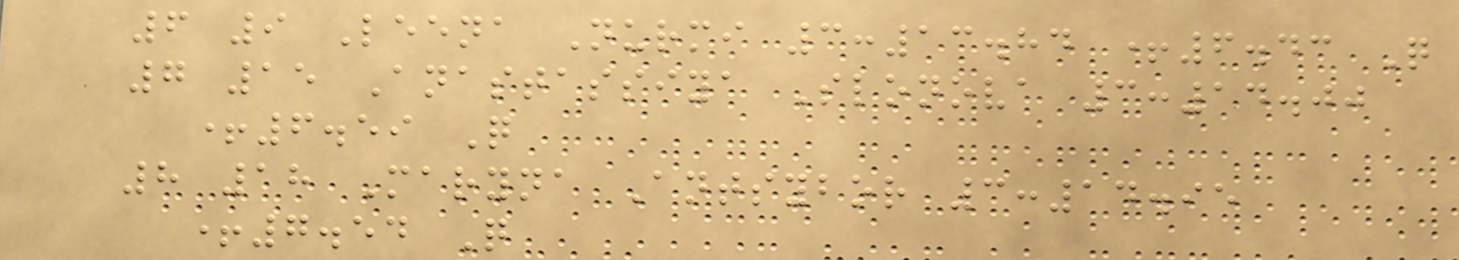6 9 Leena Nurmi 3:13.84 +6.43 Q
7 15 Anastassiya Slonova 3:14.00
+6.59 Q
8 18 Maryna Antsybor 3:14.95
+7.54 Q
